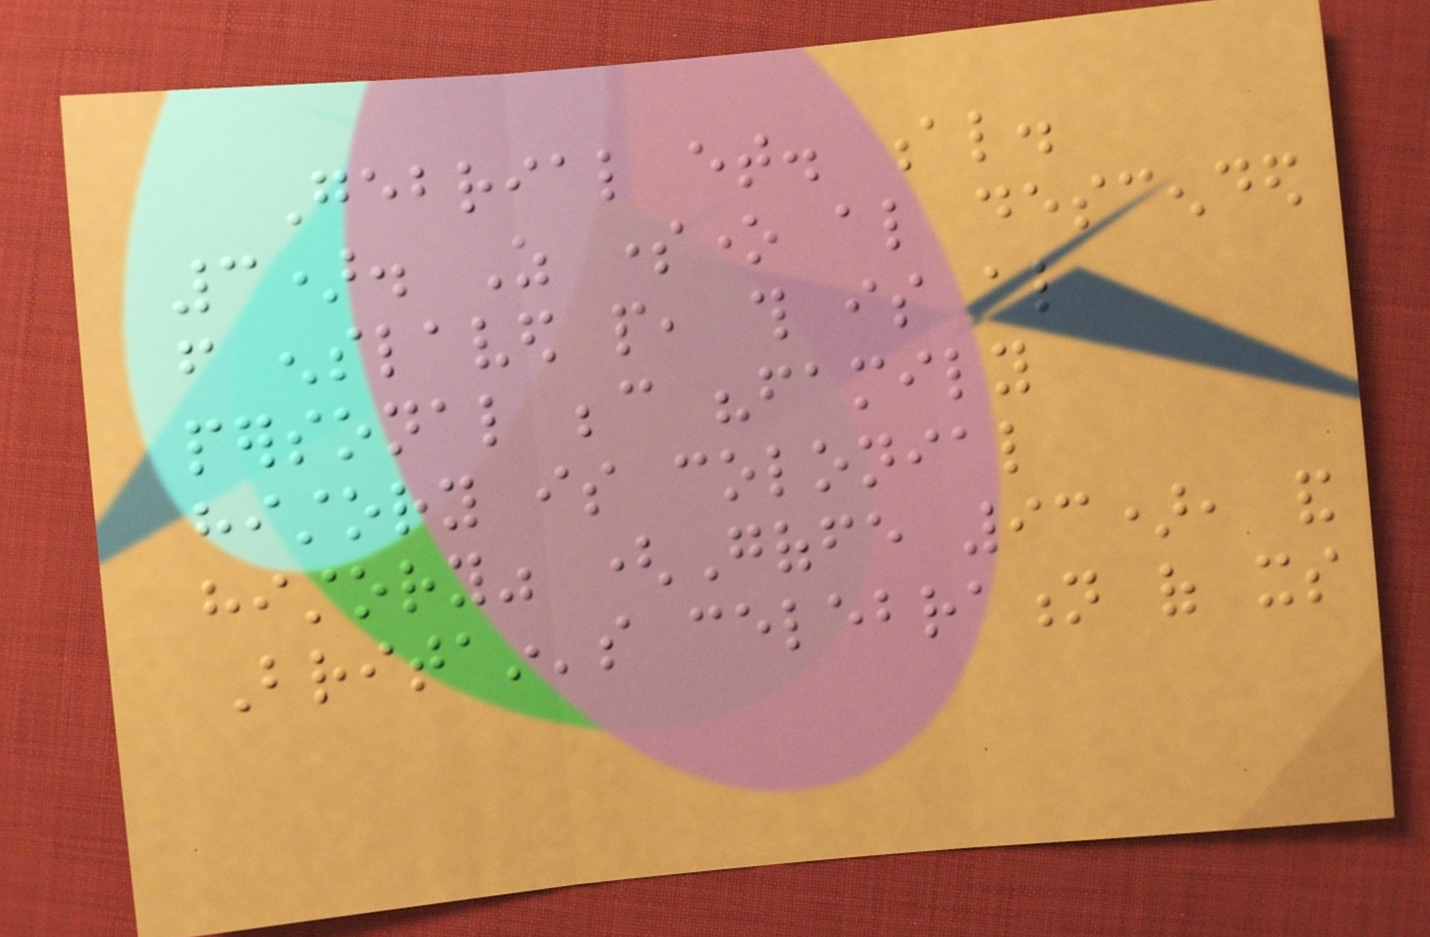Gebrial et. al.
3). As someone also descended
from enslaved people, this is also
personal because "family
history is colonial
history" (Goffe 93), and
Britain's celebration of its
